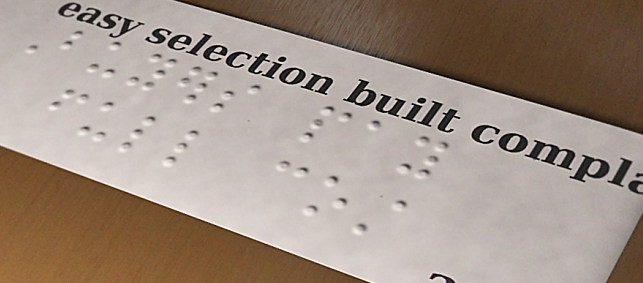Buyers pay
full cost
